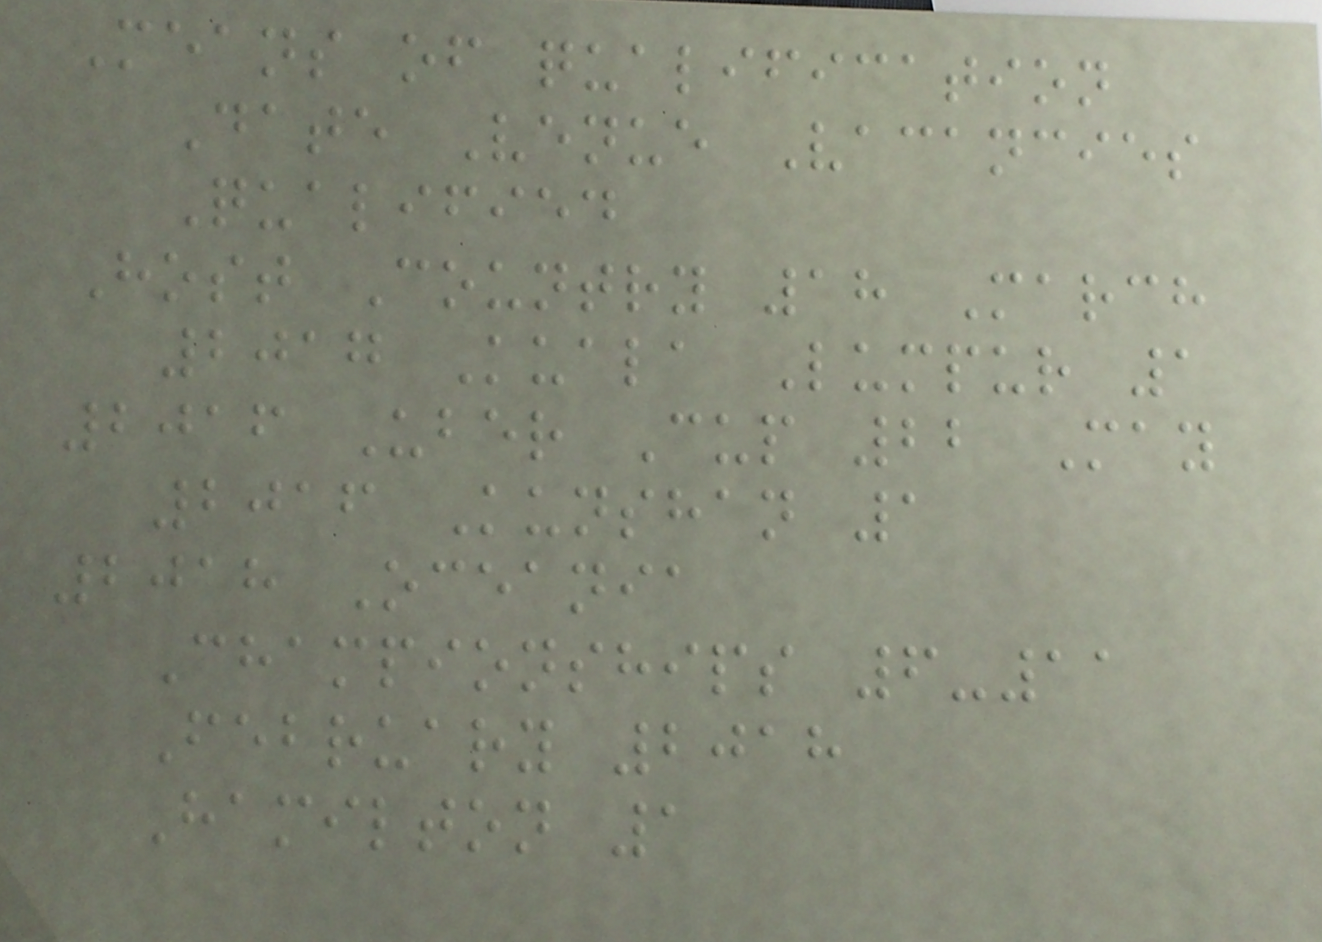Means of qualification
Date Venue Vacancies
Qualified
Host Country 18 March
2017 Kuala Lumpur 1
2016 Uber Cup 22 May
2016 Kunshan 1
2018 Oceania
Championships 6-11
February 2018
Hamilton 1
